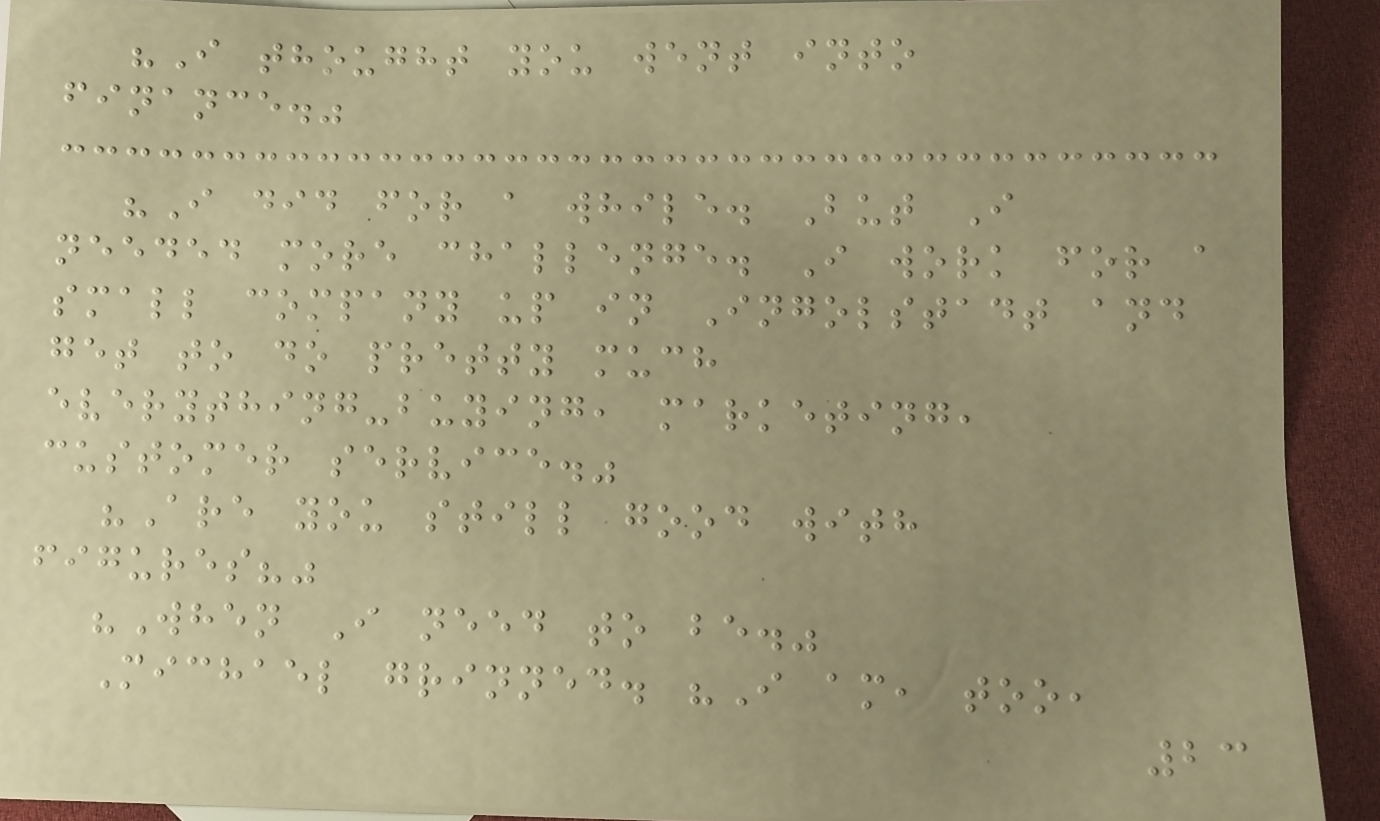"I thought you went into
finance."
"I did for a while. But I
needed more challenge. I work for a
small company up in Ingolstadt and
get to do pretty much
everything-buying, marketing,
customer service."
"Are you still good with
figures?"
"When I need to be."
Michael grinned. "I am, too,
23
